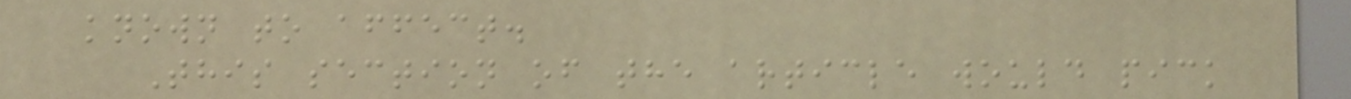known to affect.
This section of the article would pick
